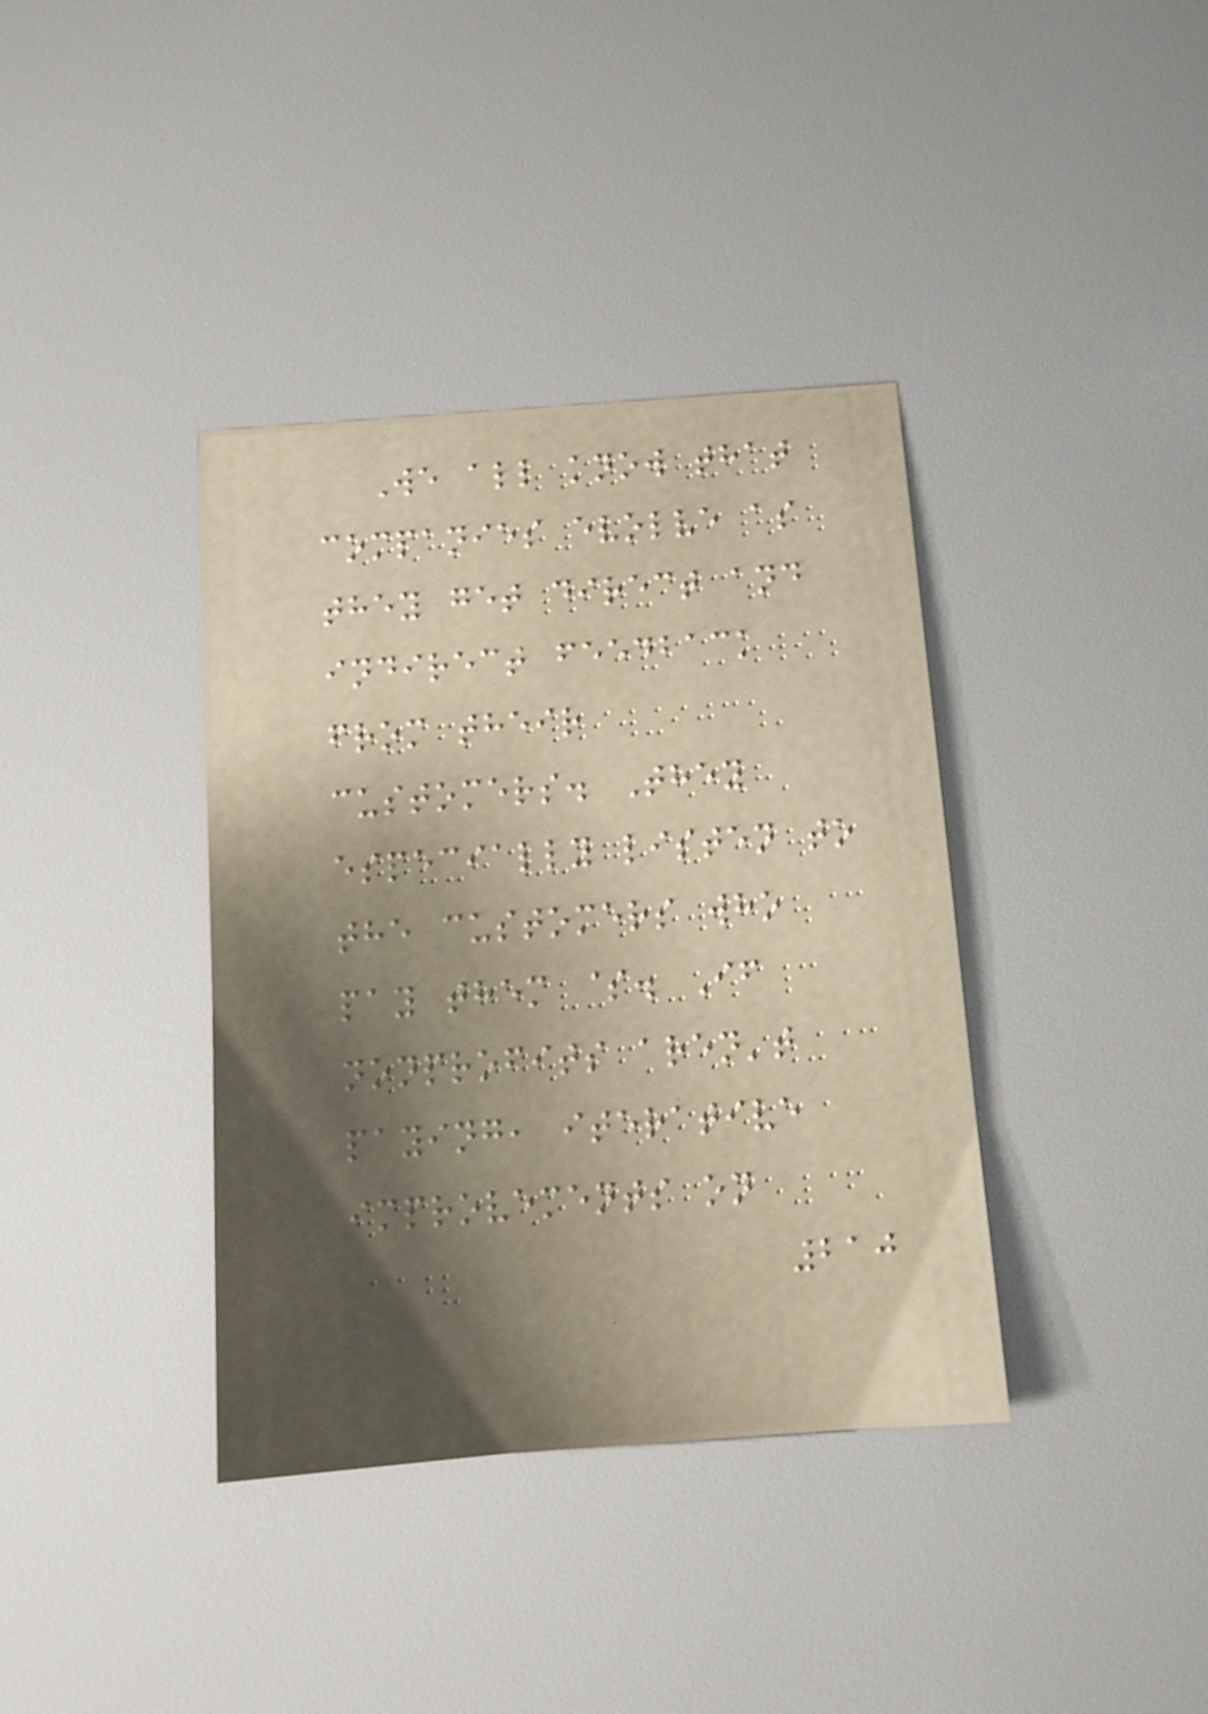We all know that
companies evolve as
they get direct and
indirect feedback
from their
customers. They
especially listen to
the customers who
pay them $. If
nonprofits aren't
paying, iterative
improvements on
210
